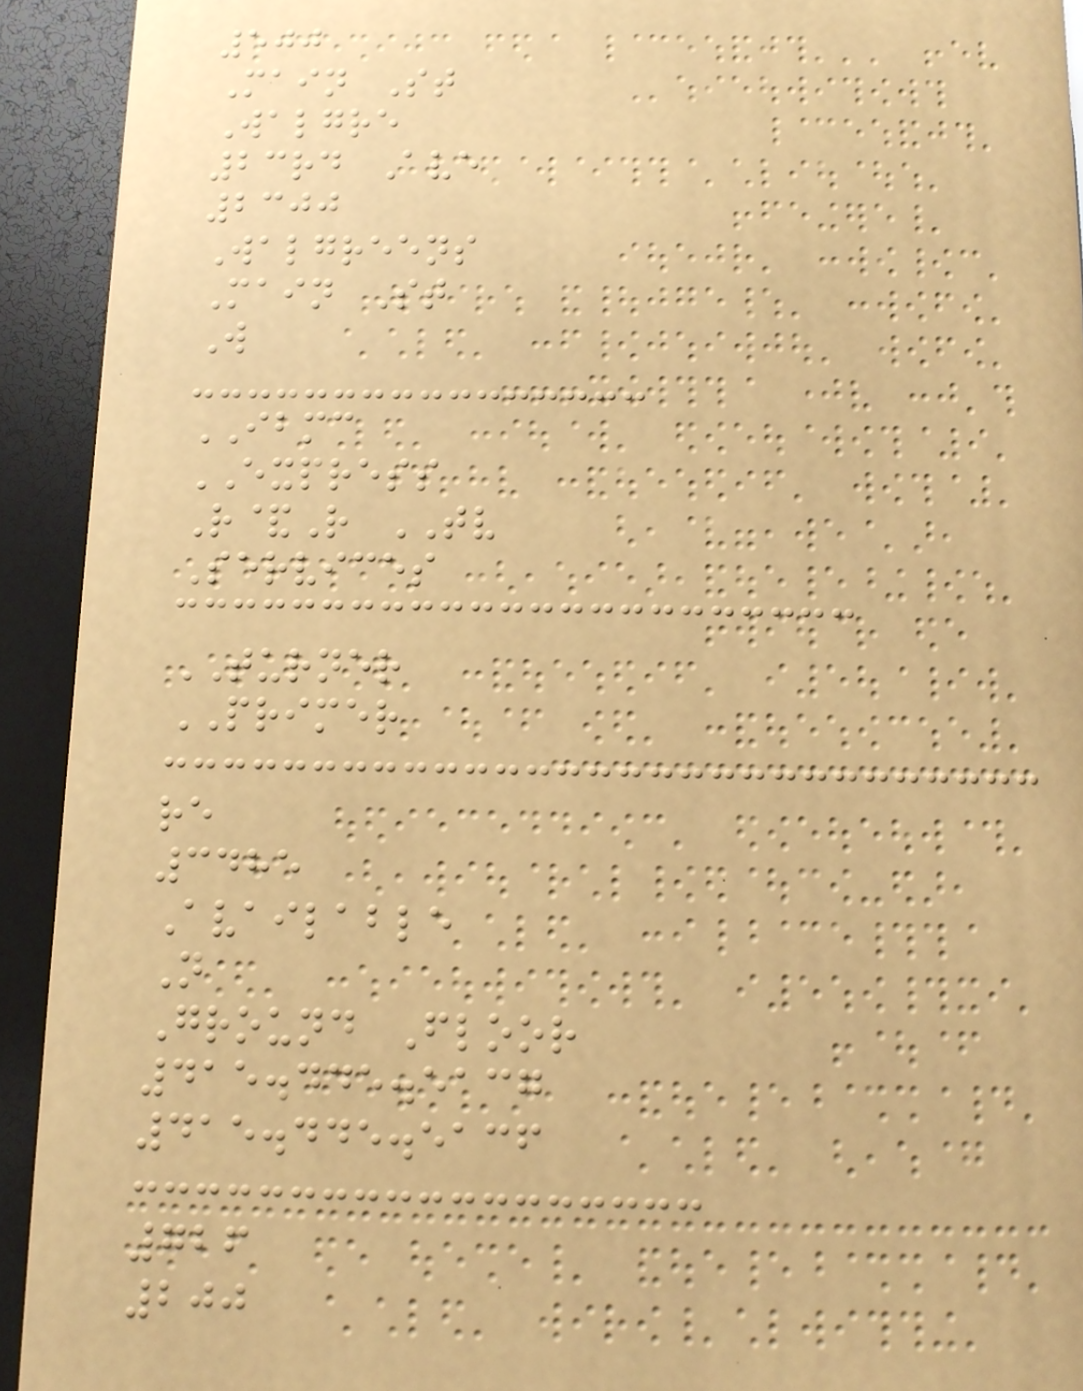500
Main St
Walgre
23rd Ave
2300
Walgreens
Main St
W
IBMC
EXPRESS
R&R TV
Services
TURNER
PRIMER
re
3485
Available
N
Ground Floor
415.445.5137
415.445.5136
726
200
